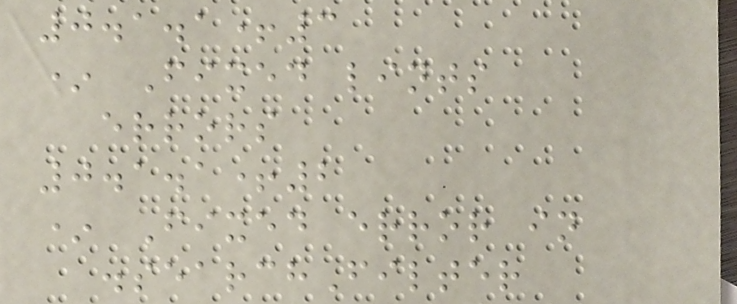0.1.1+3
* Fixed lints
errors
0.1.1+2
* Fixed error in
.searchFilter
